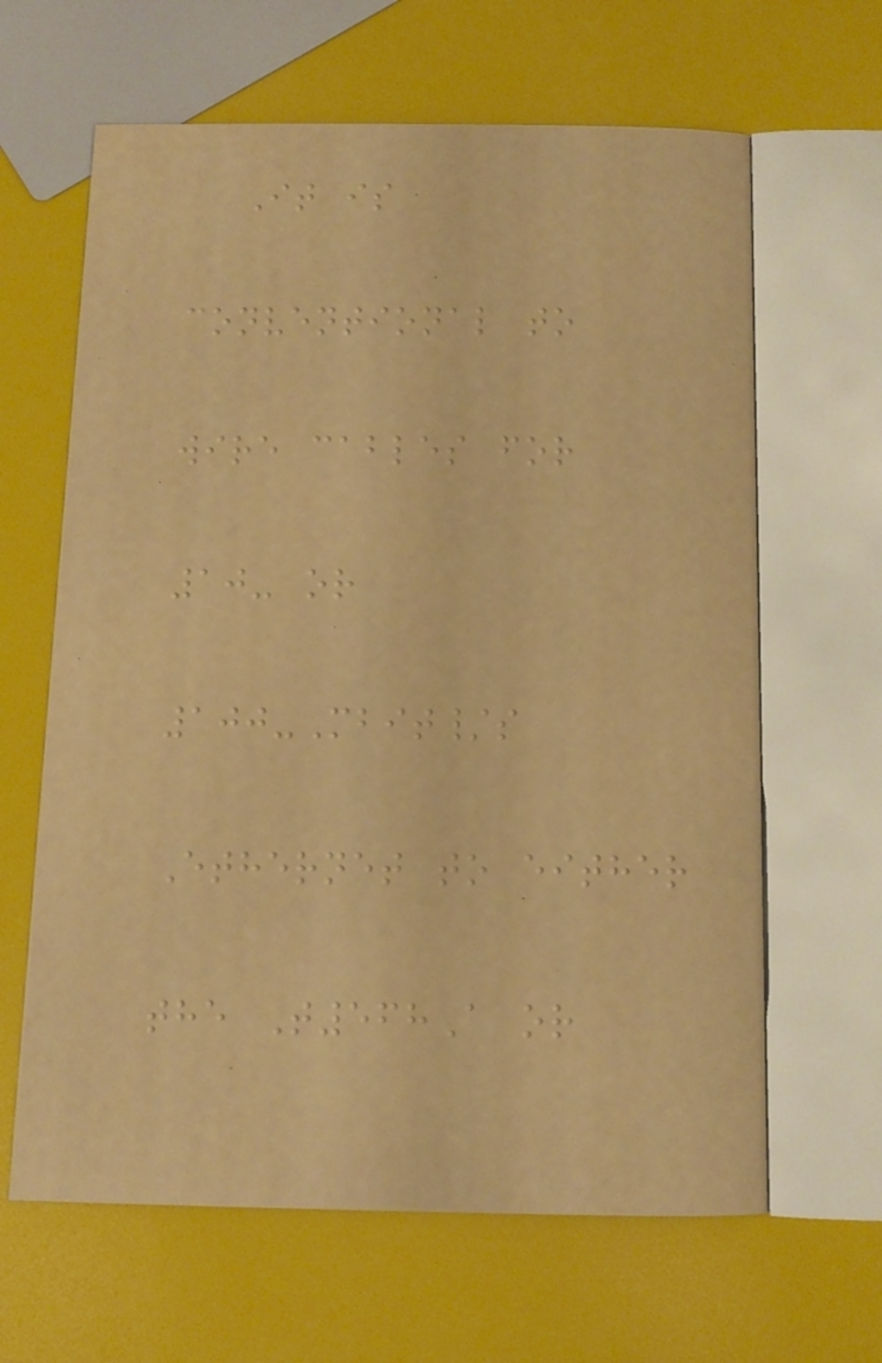It is
conventional to
wire cables for
10- or
100-Mbit/s
Ethernet to either
the T568A or
